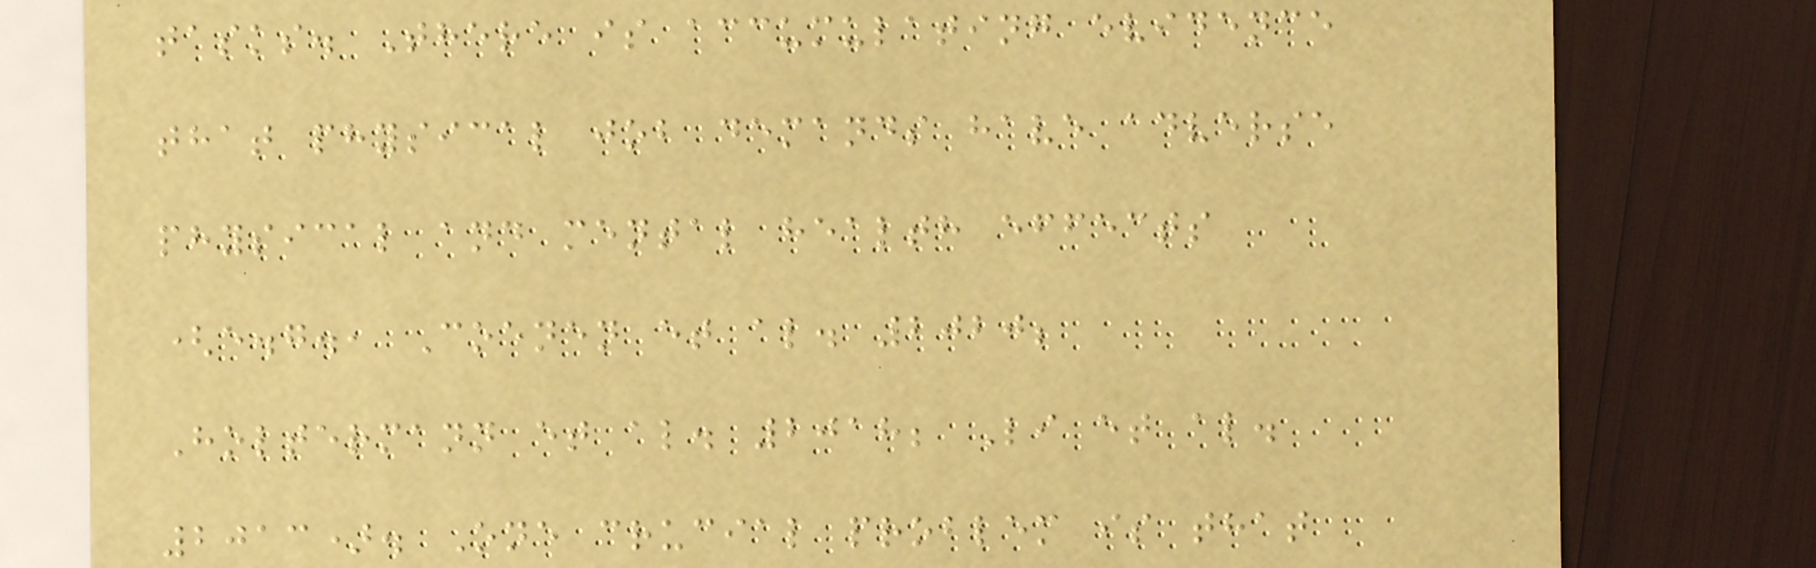tasks. There is accumulating evidence
that physical job demands have adverse
physical and mental health effects
(e.g., Coenen et al. 2020;
Holtermann et al. 2018; Li et al.
2013). One crucial problem is that
